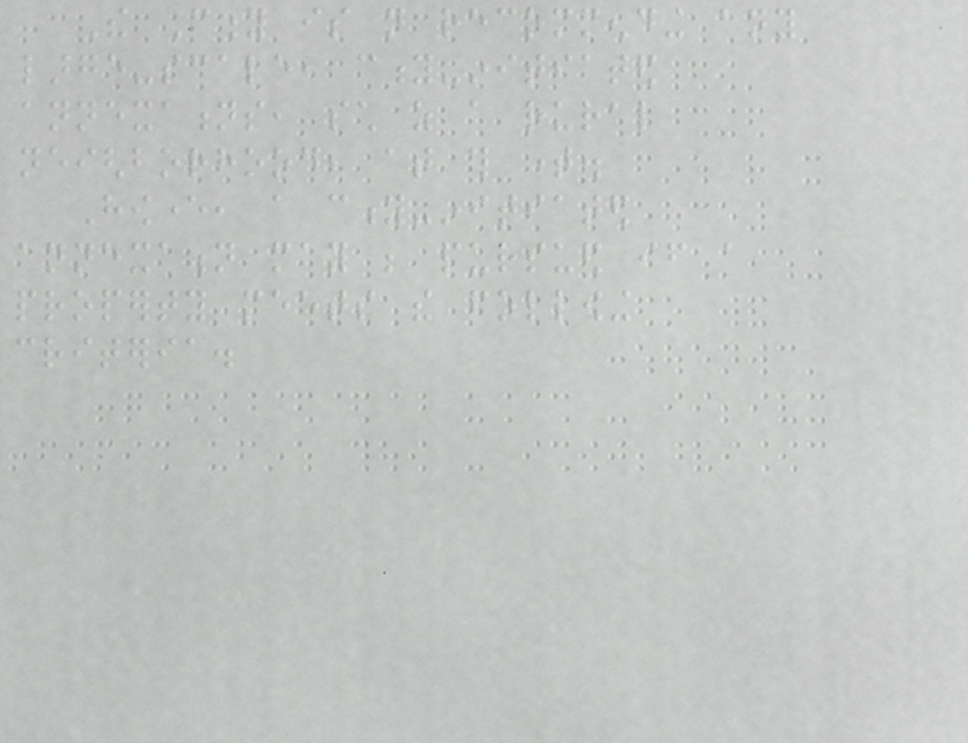The City is not recommending any
large-scale, city-initiated
annexations, such as a rural
neighborhood, at this time.
However, a city-initiated
annexation may be pursued if a
property meets the following
criteria.
